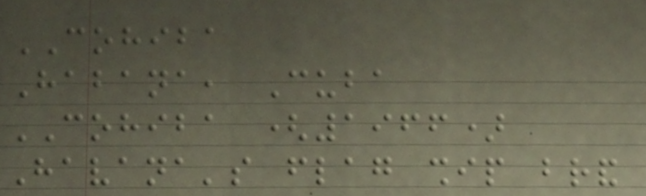COHIBA
Habana, Cuba
COHIBA (1966)
Havana's flag ship brand
